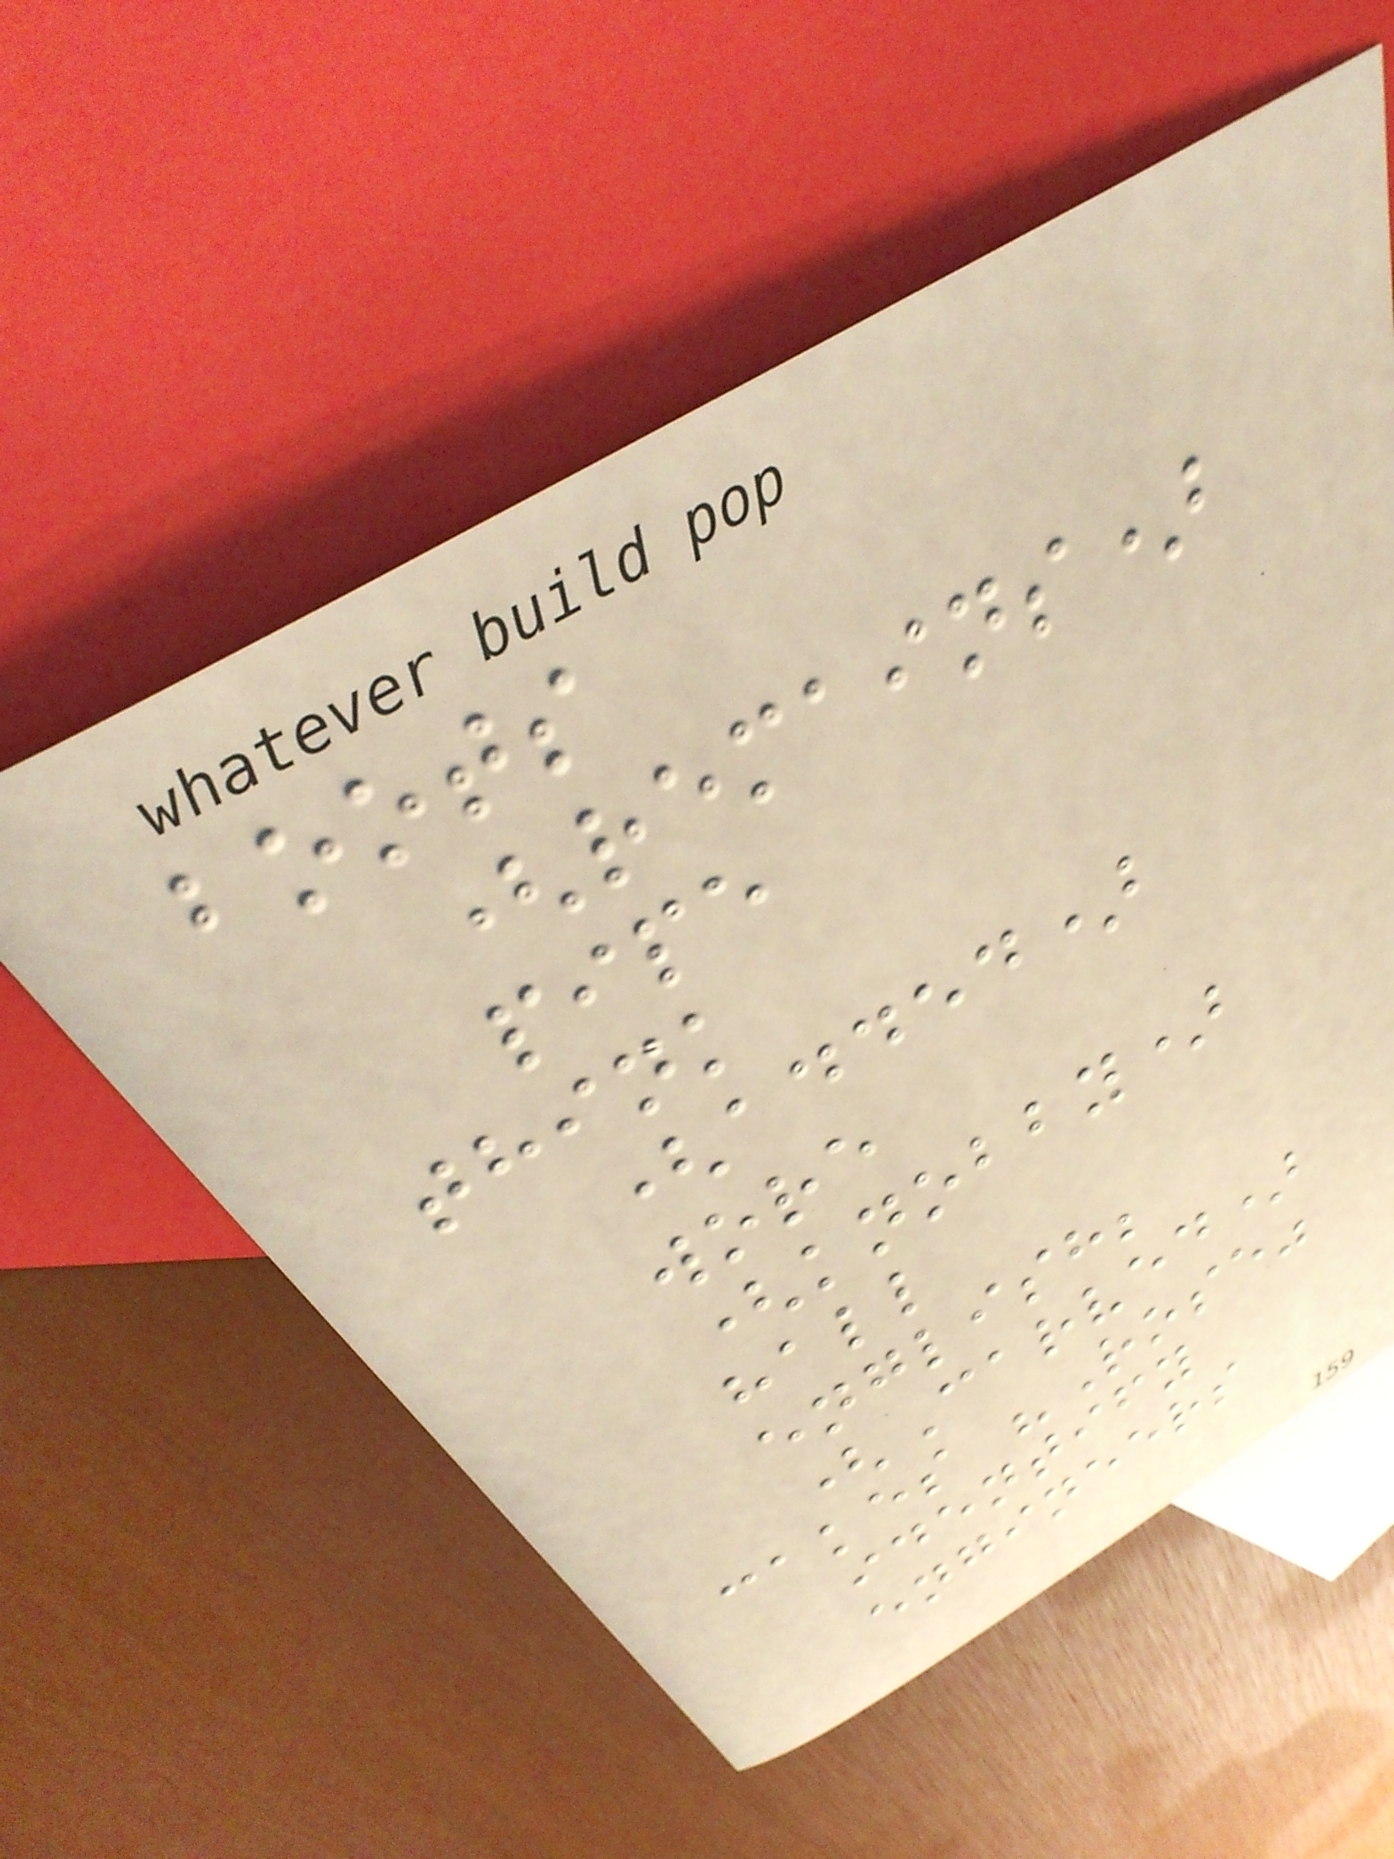boots
(remains)
pipe
think
(added)
wore
(knobby)
hall
english;
(Carved)
cakes "Rose"
identify
engineers
